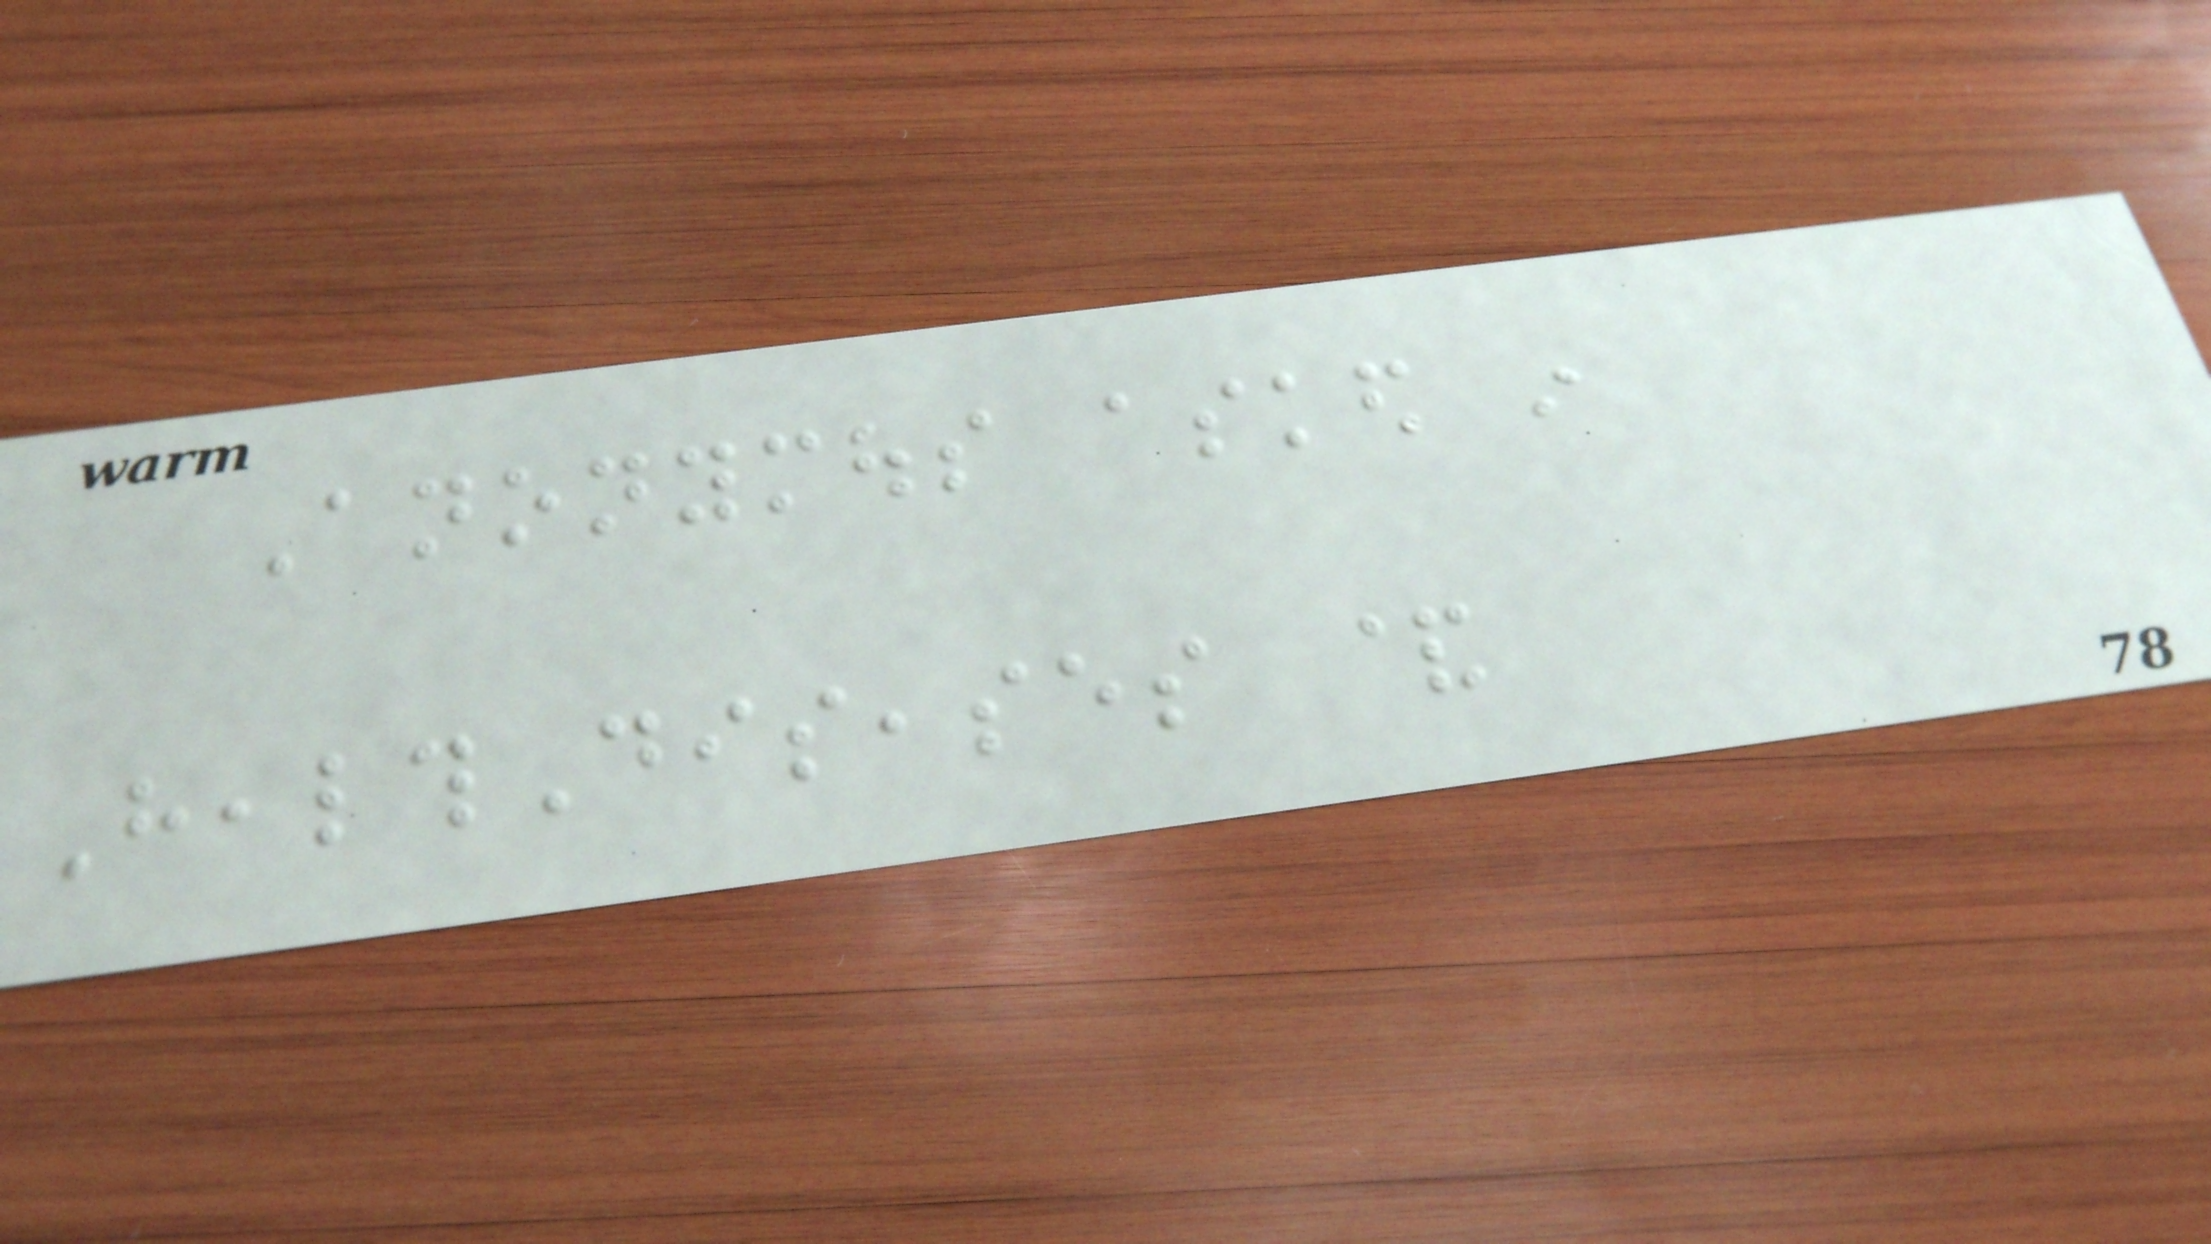Anonymous asked in
HealthDiseases &
